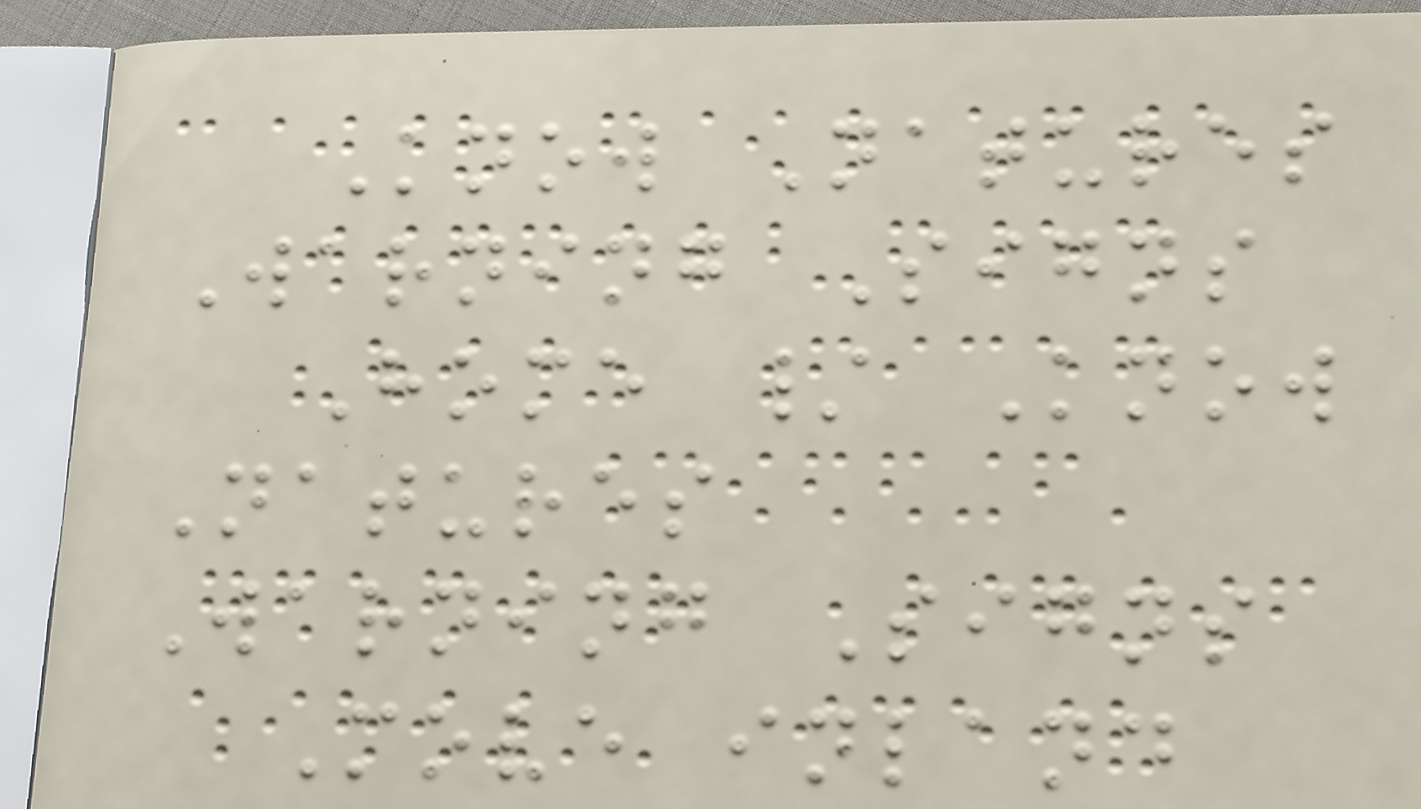Know Natures
Warning Signs
Home / Know
Natures
Warning Signs
Move inland
